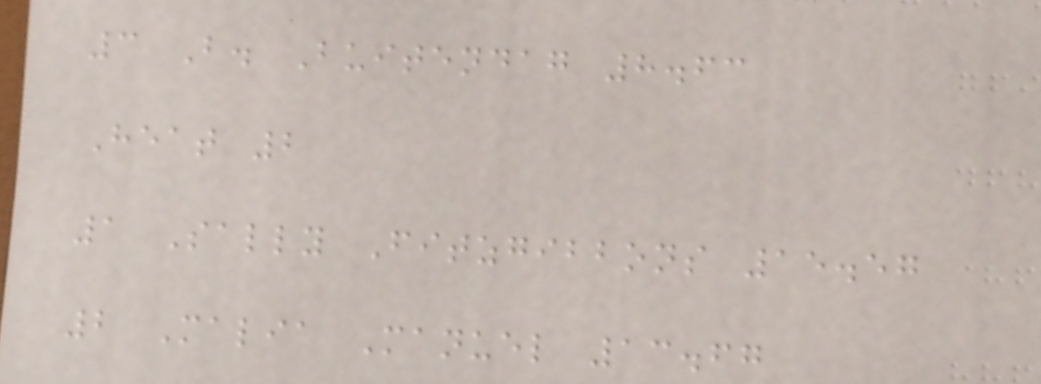3 B. Buitendag 8.63
Heat 2
1 Sally Fitzgibbons 15.57
2 Malia Manuel 13.67
